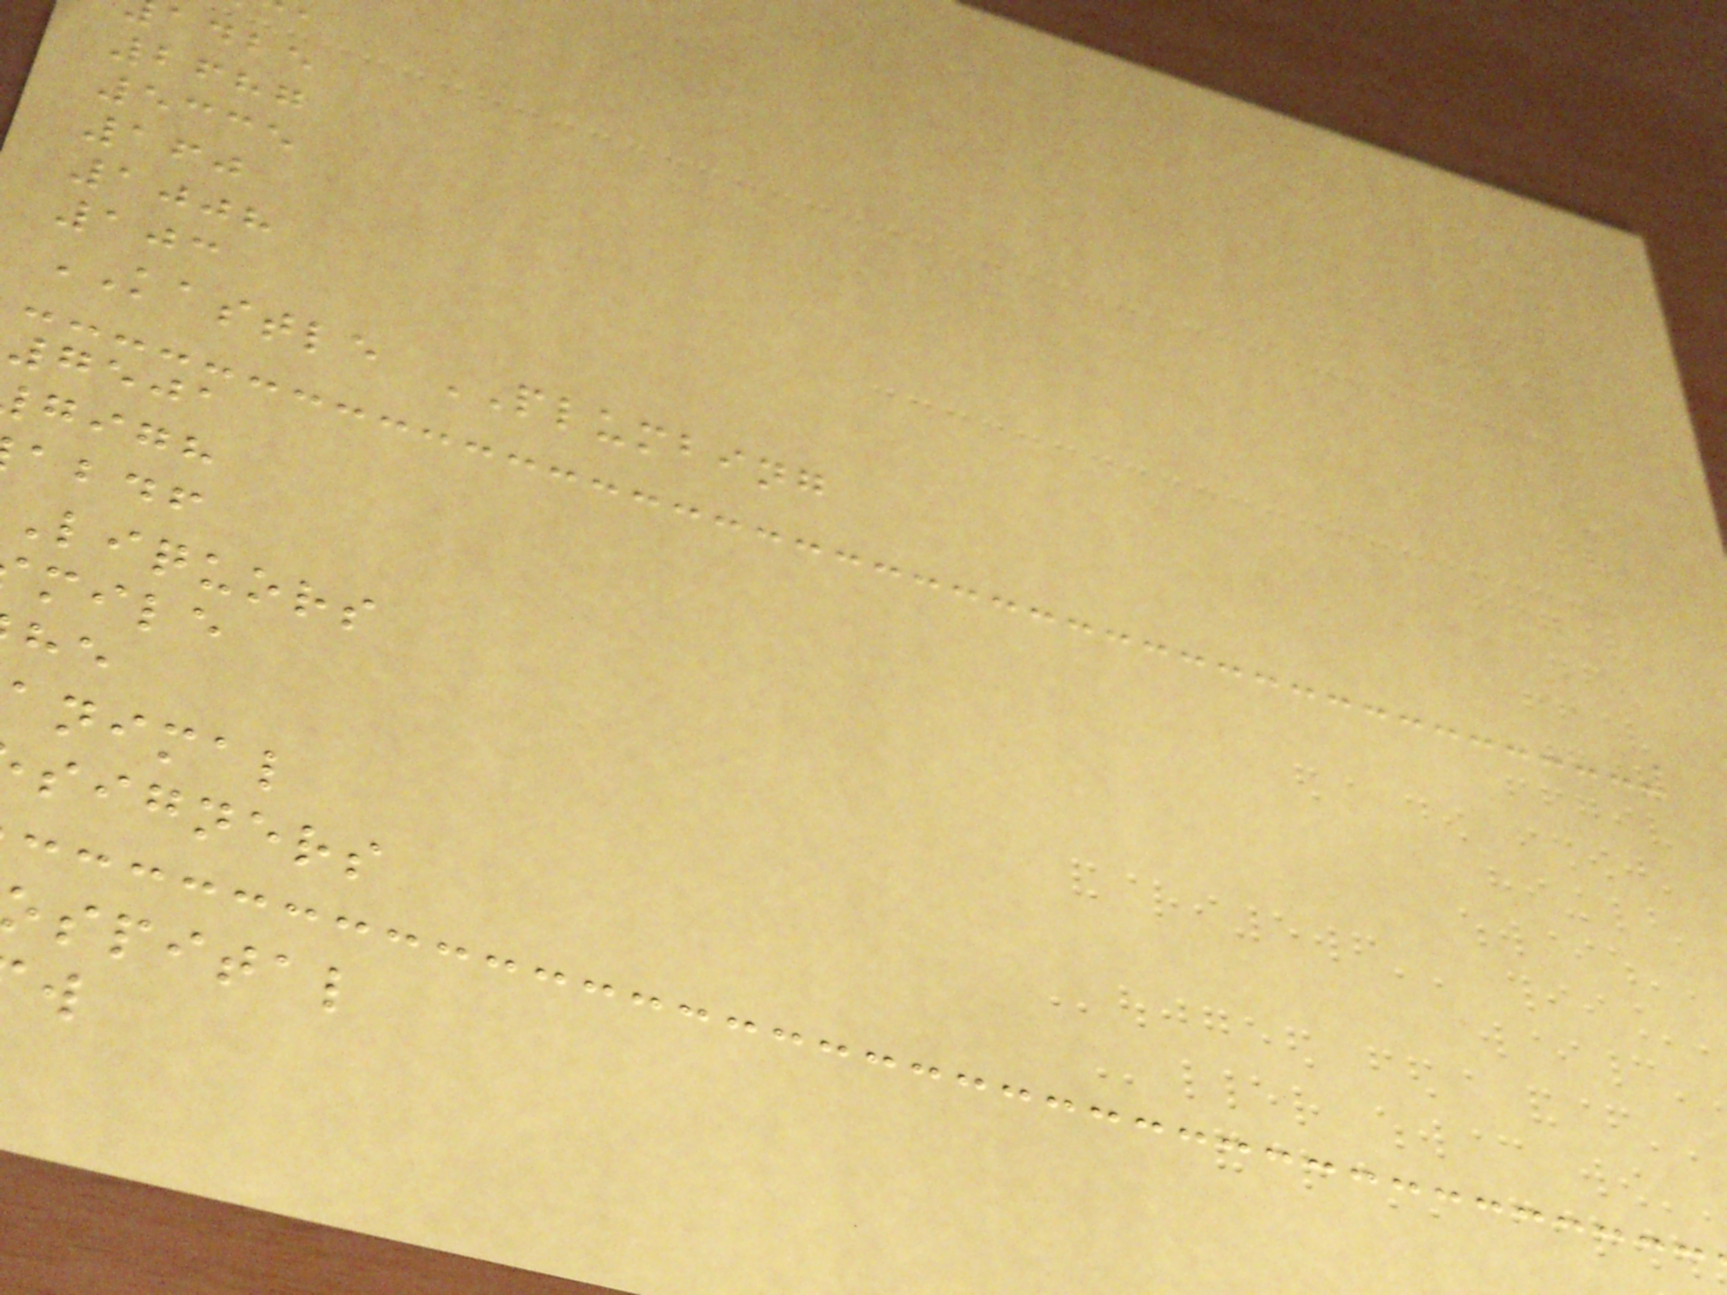adbe
2687
5335
160
1008
103
KASTLE PLUMBING
7501
gigh
abdf
liquors
mile
animal
signers
spital
